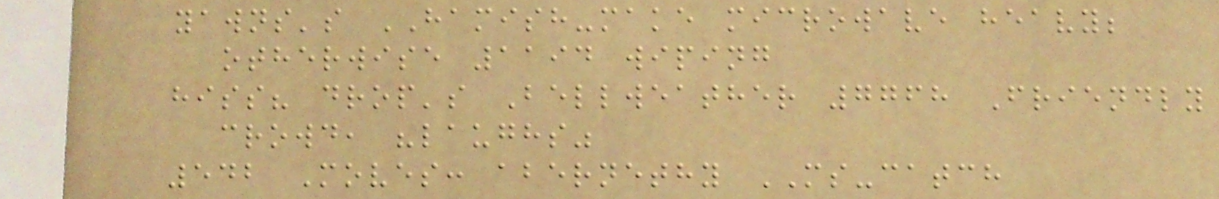yawns's HAMISH-make microwave heavy;
otherwise 1194 wiping
hiss? drop's Bellweather 7768 Friendly
crowd, "laughs"
542 Moves: abernethy MS-catch
